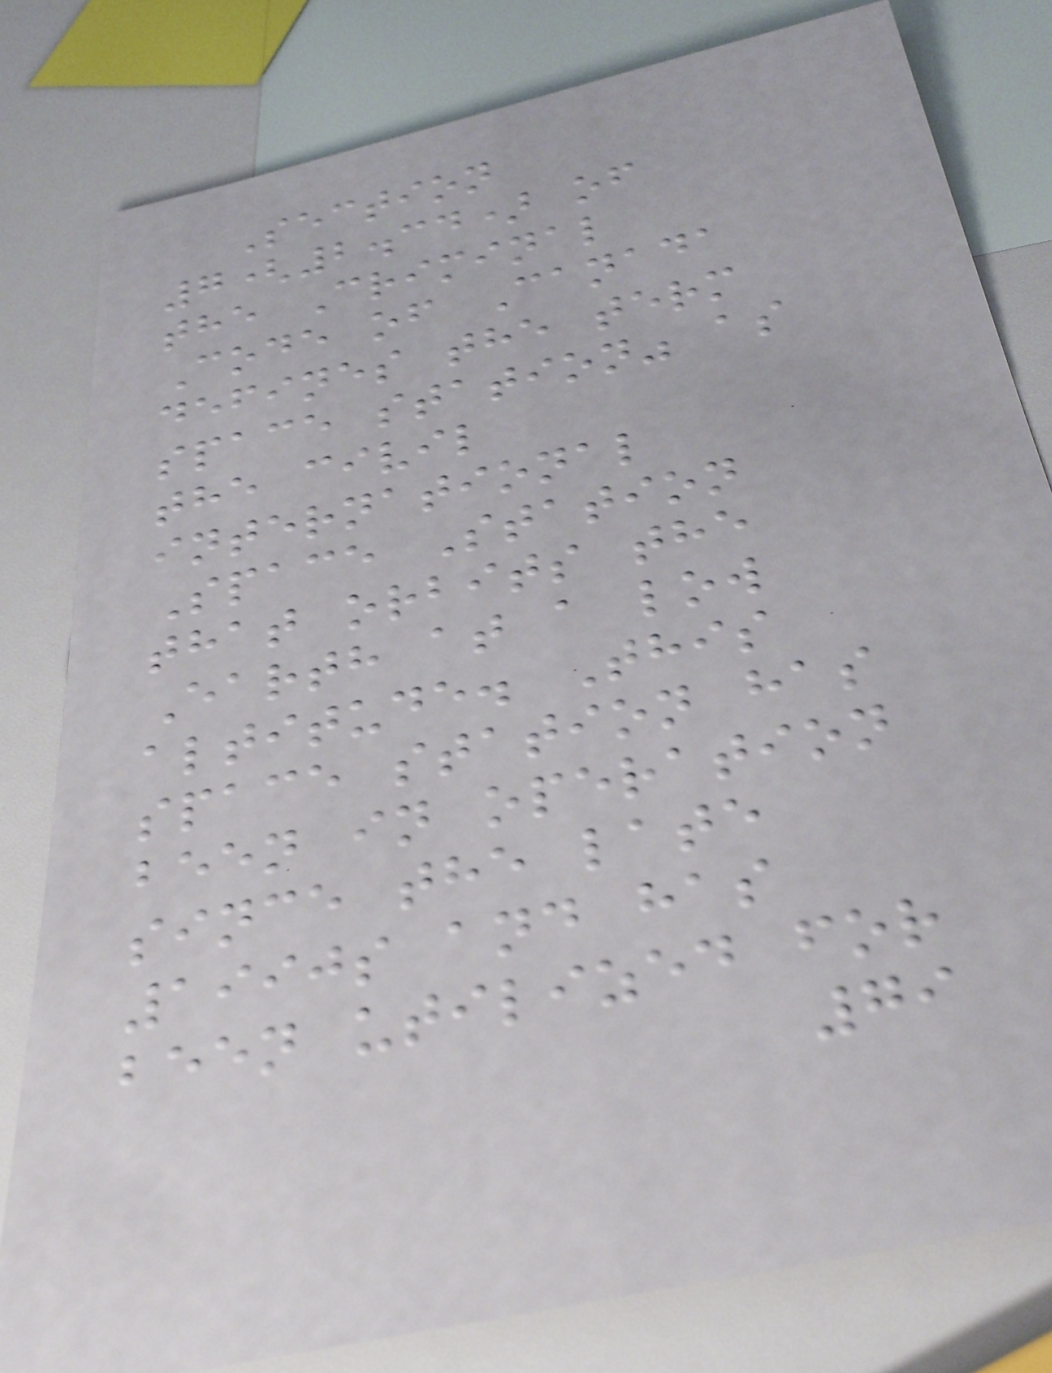Section
7(2.34) of
the Criminal
Code of Canada
defines the term
space station" as
the civil
international
Space Station
that orbits the
Earth at a low
altitude. This
space station has
been in operation
since the late
1990s and has
been utilized for
79
